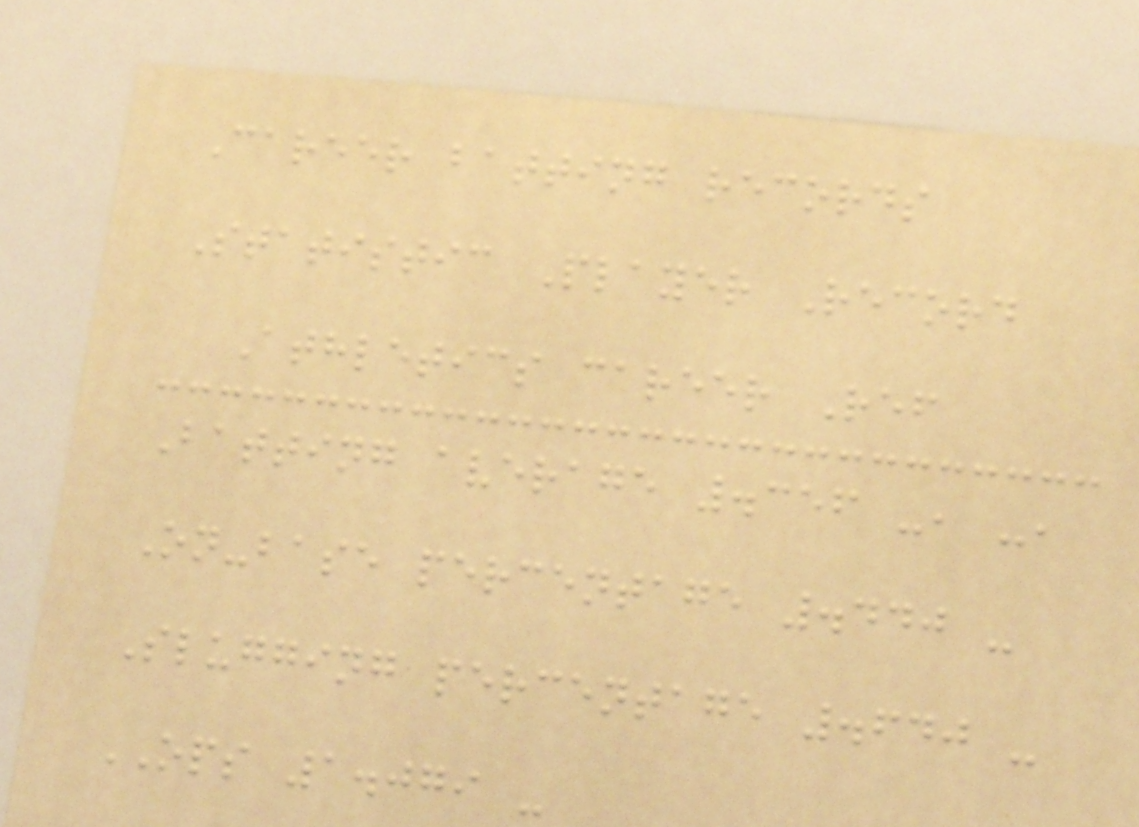Career batting records
Statistic Player Record
Athletics career Ref
Batting average .356 -, -,
On-base percentage .440 -
Slugging percentage .640 -
OPS 1.079 -
